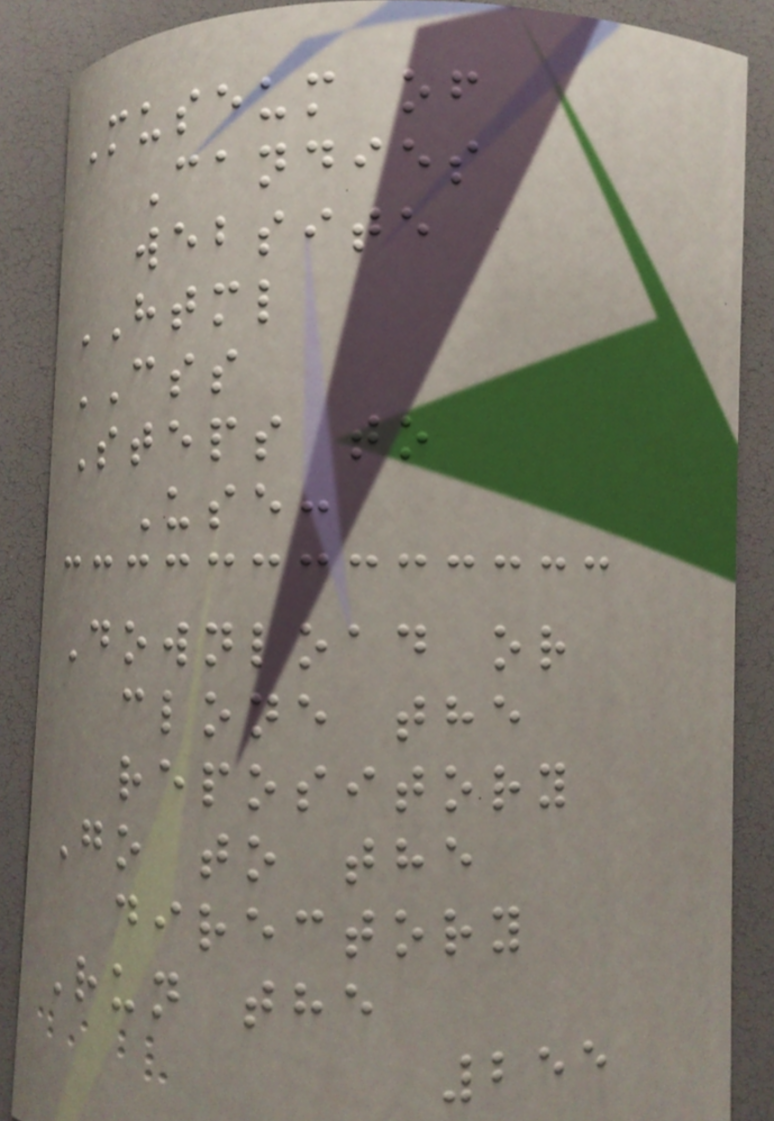Museum of
Candies
website
HTML
CSS
Steps to
Use:
Download or
clone the
repository
Go to the
directory
Run the
255
